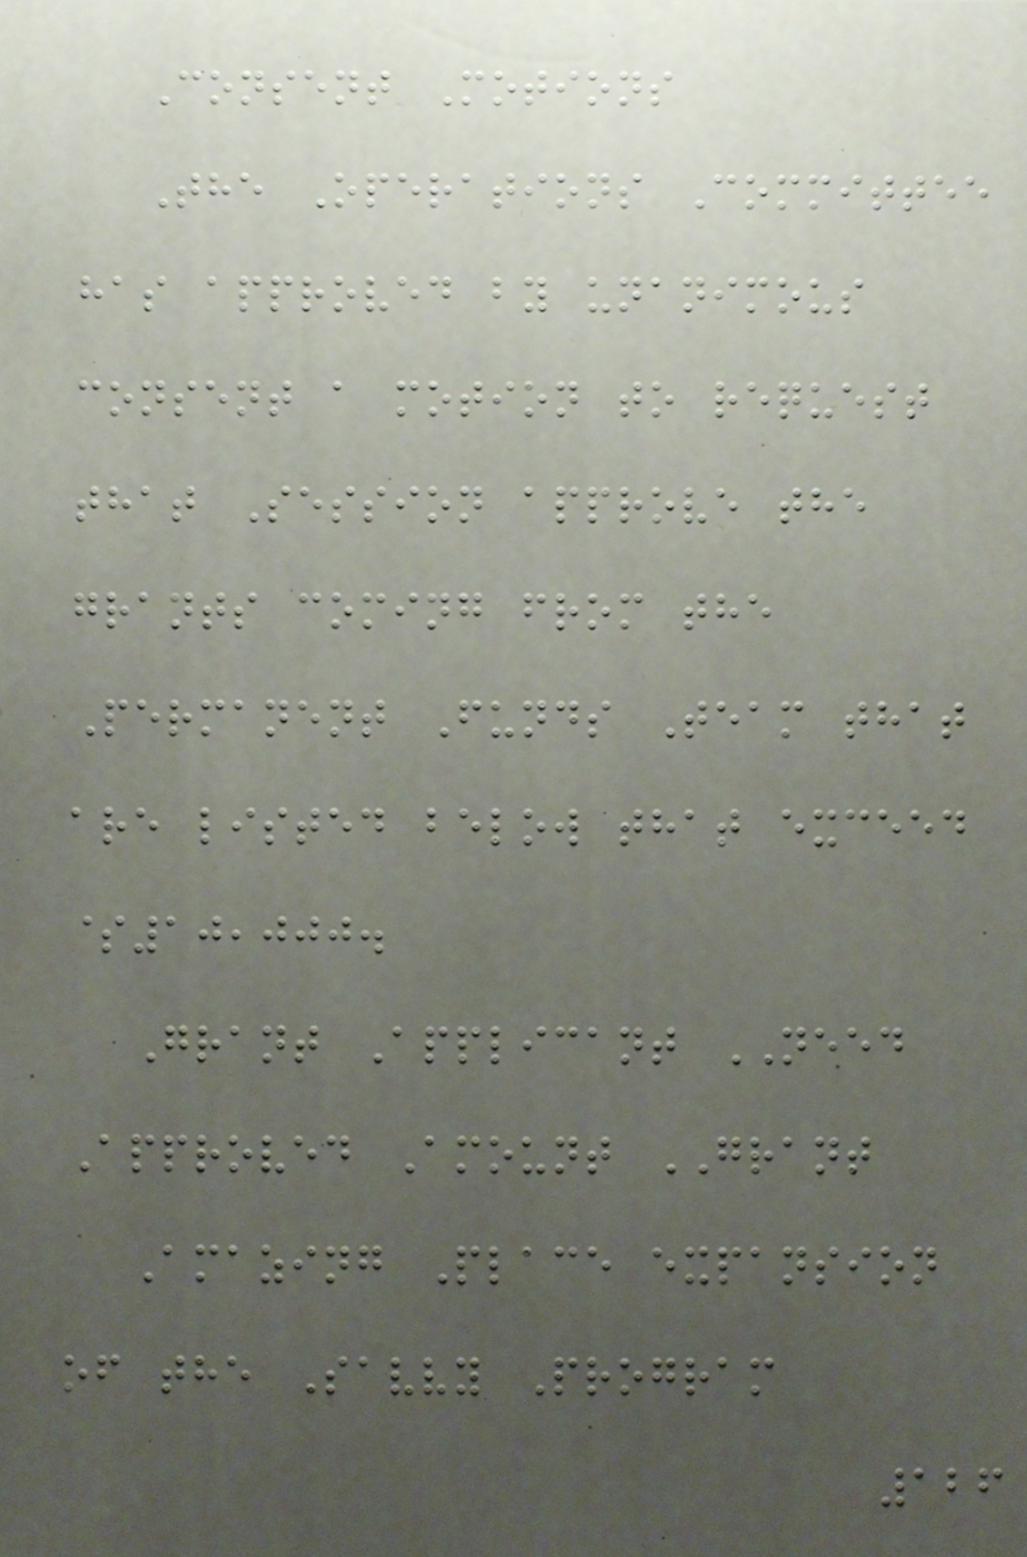Consent Motions
The Operations Committee
has approved by unanimous
consent a motion to request
that Session approve the
grants coming from the
Permanent Funds Team that
are listed below that exceed
$10,000.
Grant Applicant NEED
Approved Amount GRANT
Amazing Place expansion
of the Savvy Program
126
